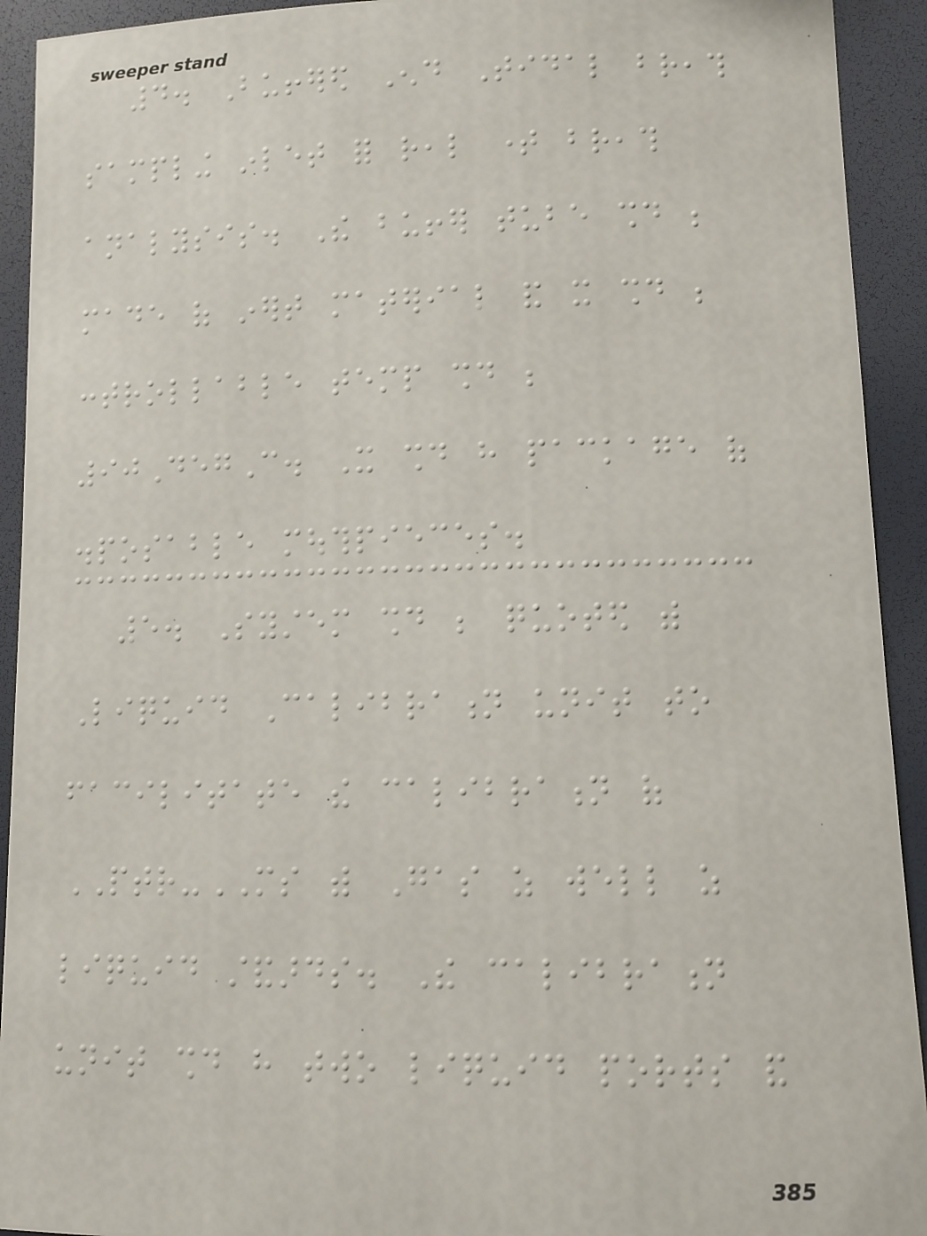4. Buffered End Tidal breath
sampling inlet for real time breath
analysis. The buffer tube should be
made of inert material and it should be
controllable temp should be
90DegC. It should have package of
disposable mouthpieces.
5. System should be quoted with
Liquid Calibration unit to
facilitate the calibration of
PTR-MS with Gas as well as
liquid standards. The calibration
unit should have two liquid ports and
